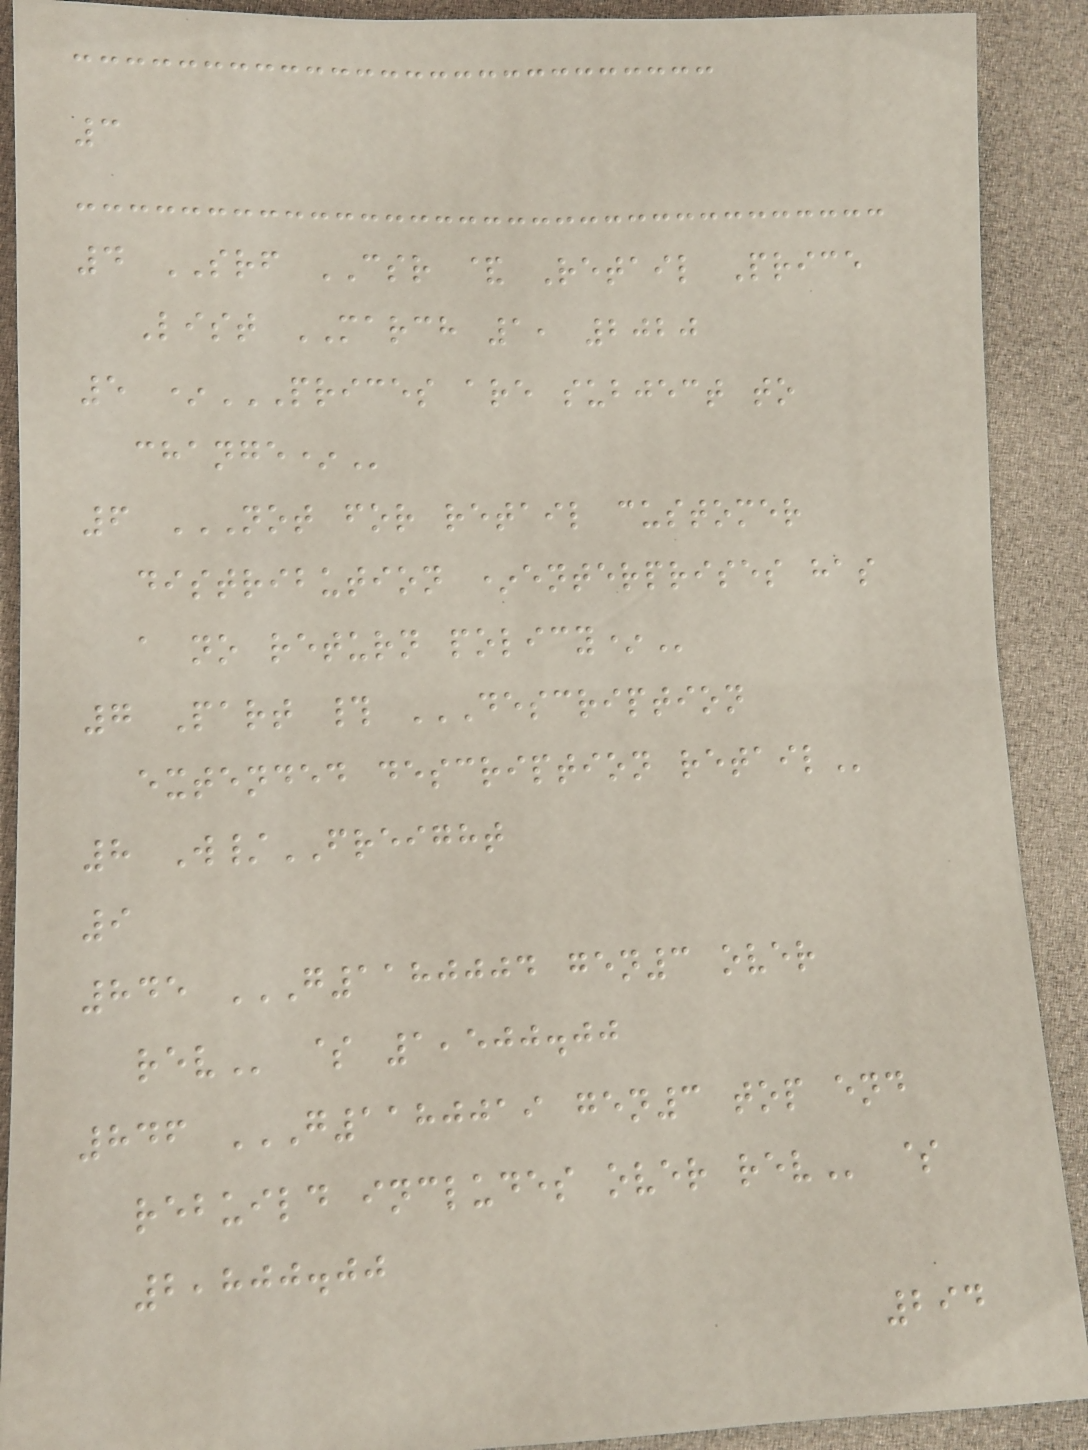3
4 SRF CSR & Retail Price
List MARCH 1, 2020
5 *PRICES ARE SUBJECT TO
CHANGE*
6 NOT FOR RETAIL CUSTOMER
DISTRIBUTION *ENTERPRISES HAS
A NO RETURN POLICY*
7 Part # DESCRIPTION
EXTENDED DESCRIPTION RETAIL
8 W/FREIGHT
9
845 G1180004 GEN3 OVER
REV $ 1,500.00
846 G1180019 GEN3 TOP END
REBUILD INCLUDES OVER REV $
2,800.00
294
